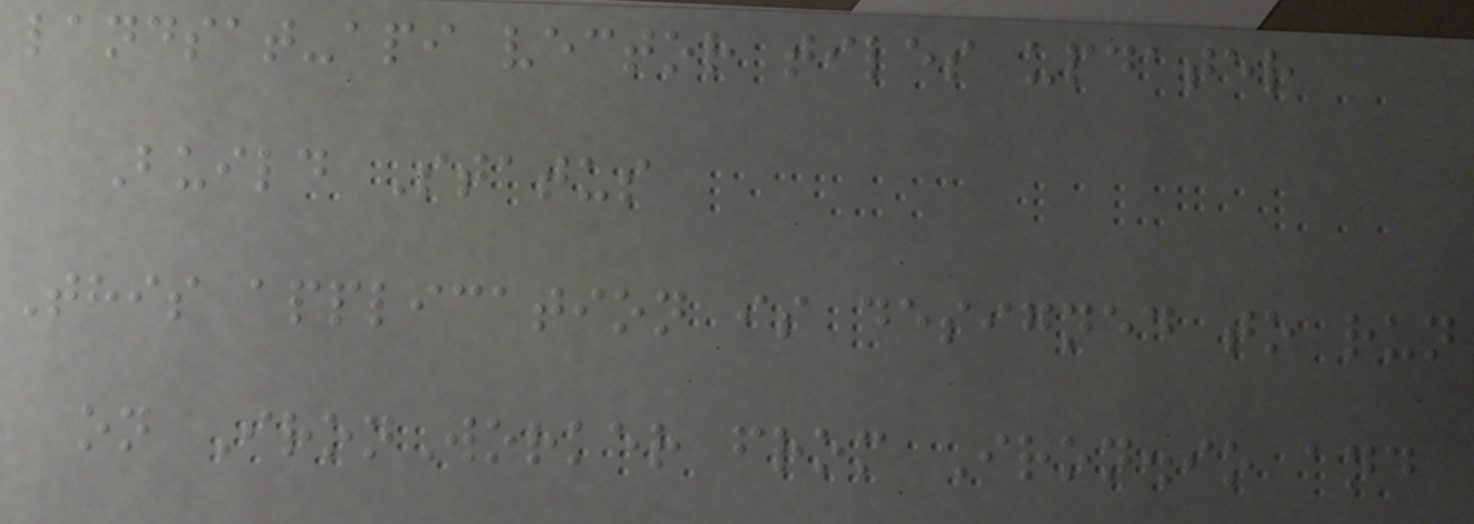landsat-api vector tiles updater
Build Status
This application is designed to run
on IronWorker from Iron.io and
